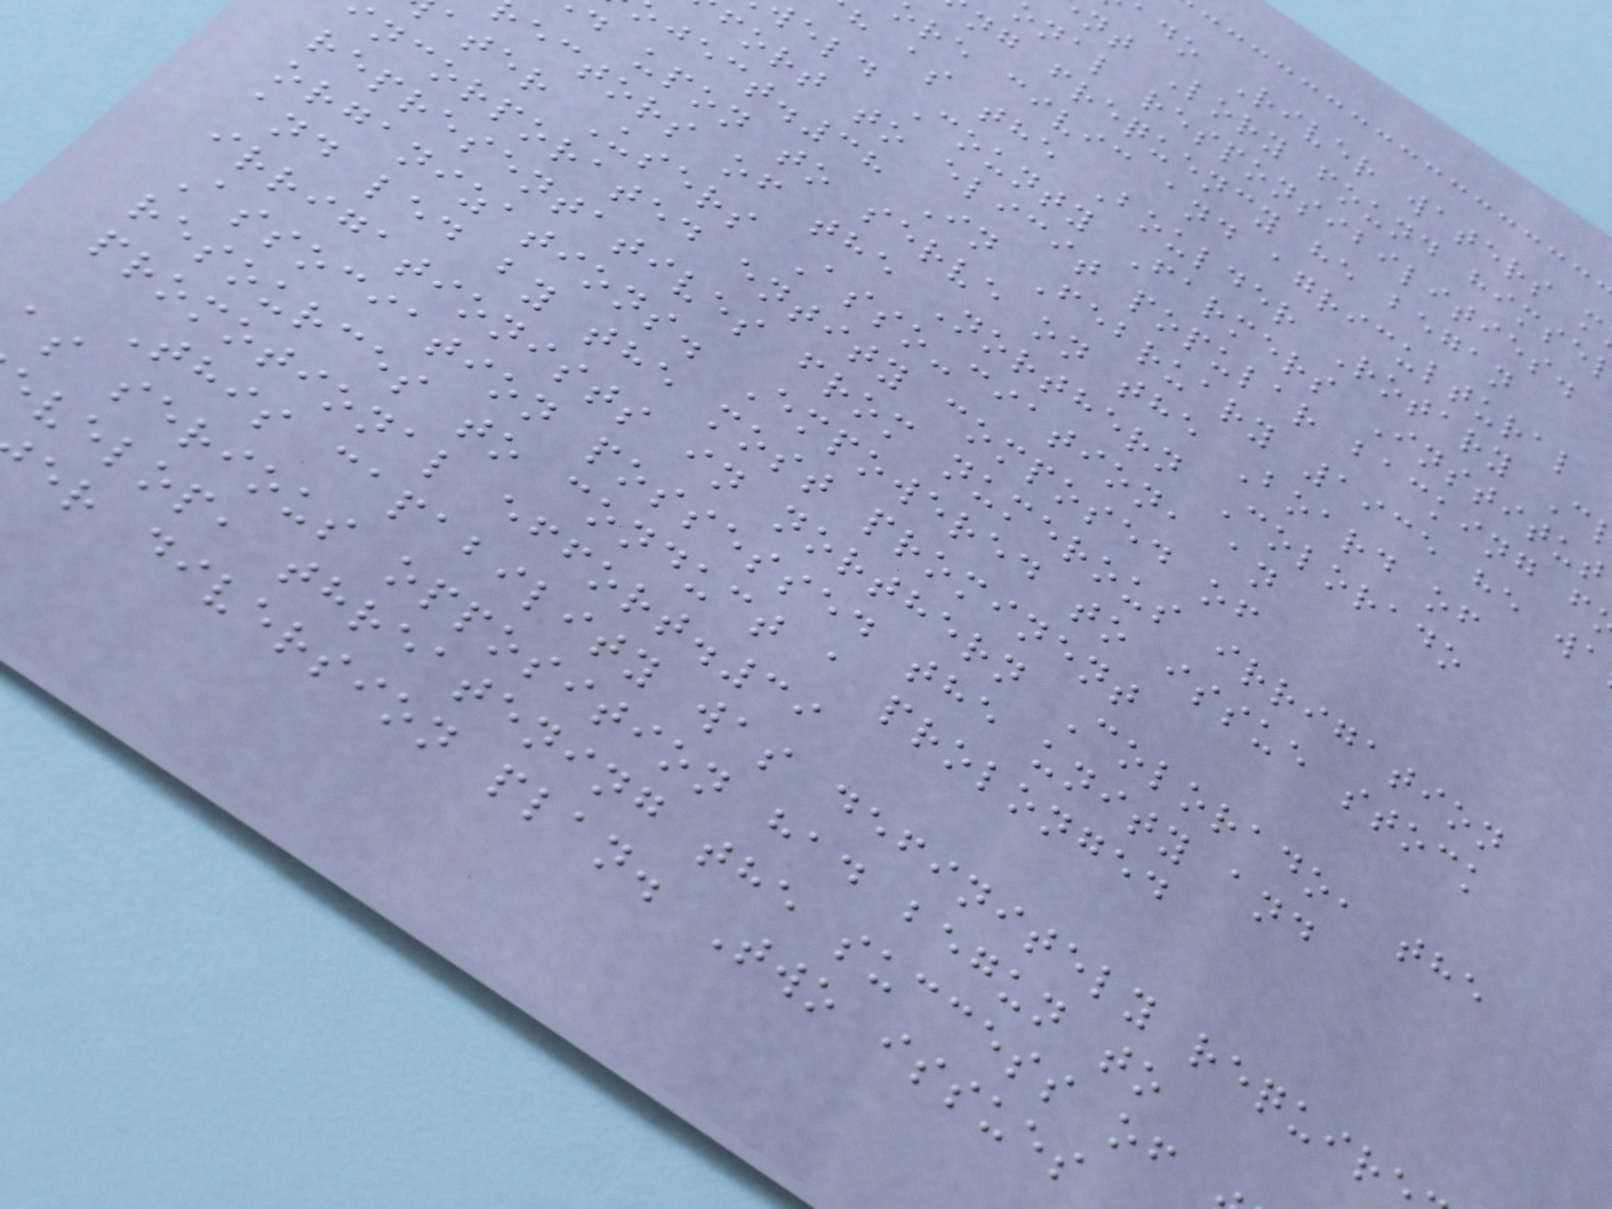ado River waters m
nt Lory found himse
onal responsibilities.
ng frequency he began
re civic and agricultural
h as the Boulder Rotary C
eld County Farmers Institut
fort to elicit popular backing f
ject.38 In February 1935 he wa
d upon to serve on the Board of
ectors of the Northern Colorado
ater Users Asso-ciation, an
ncorporated entity composed of
representatives from numerous irrigation
organizations. Empowered to issue stock
and led by the most prominent
irrigationists in northern Colorado, the
Association possessed the unity and
resources to conduct a prolonged
promotional effort.39
This capability was definitely requir
as serious opposition had begun to
velop, threatening the success of
er diversion plan. Two issues
